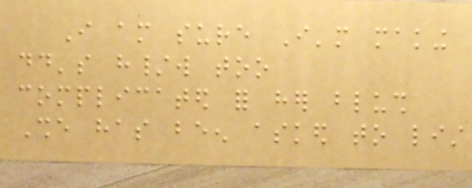I am sure I'm making
dd's h/w too
complicated for her blush
She has been asked to list
